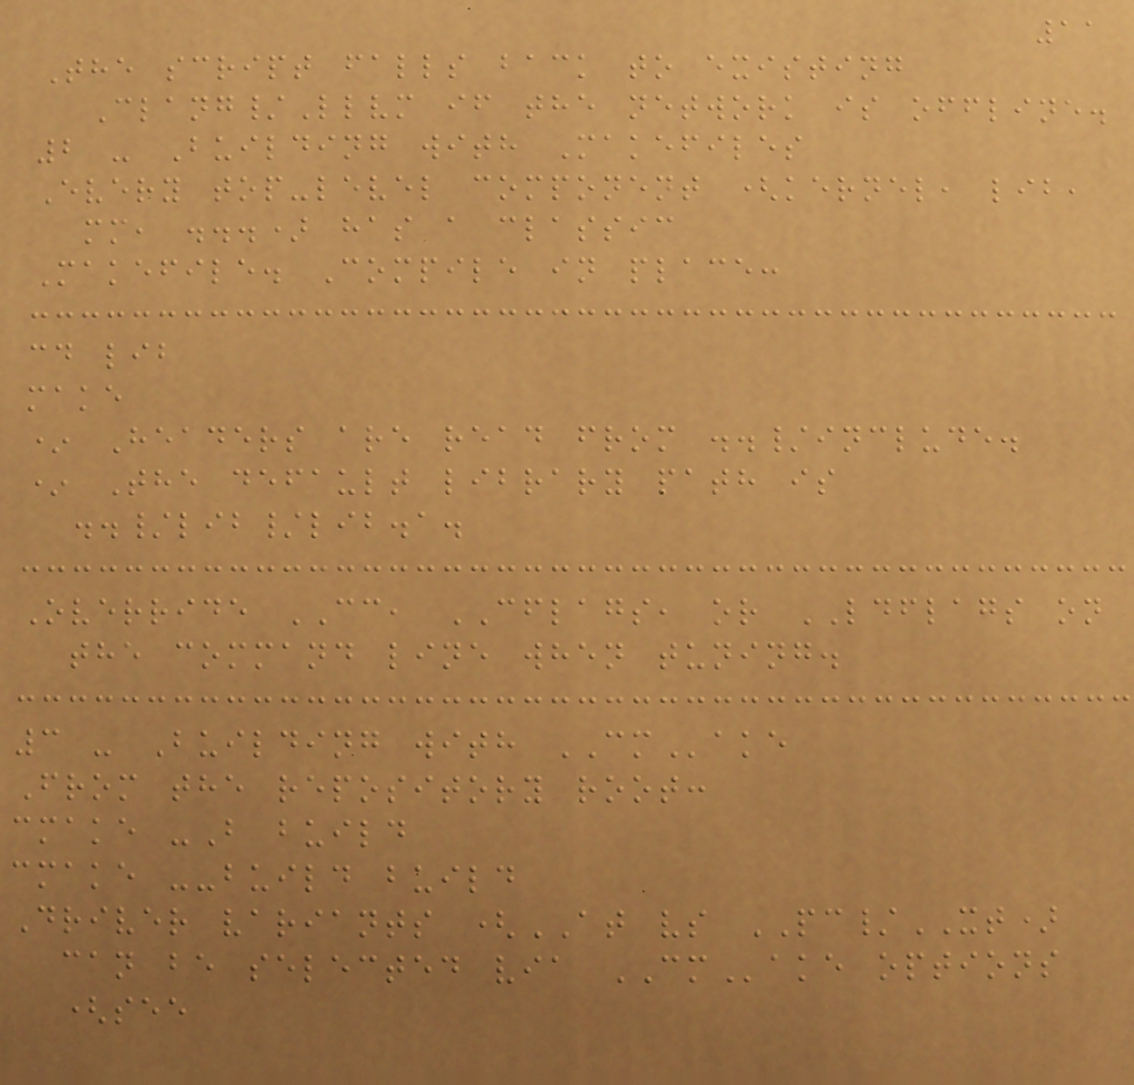11
The script falls back to existing
Clang/Llvm if the network is offline.
2 - Building with Makefiles
Every top-level component (kernel, lib,
mm, ...) has a classic
Makefile. Compile in place:
cd lib
make
* Headers are read from ../include.
* The default library path is
../lib/lib.a.
Override CC, CFLAGS, or LDFLAGS on
the command line when tuning.
3 - Building with CMake
From the repository root:
cmake -B build
cmake --build build
Driver variants (AT vs PC/XT)
can be selected via CMake options
(see
